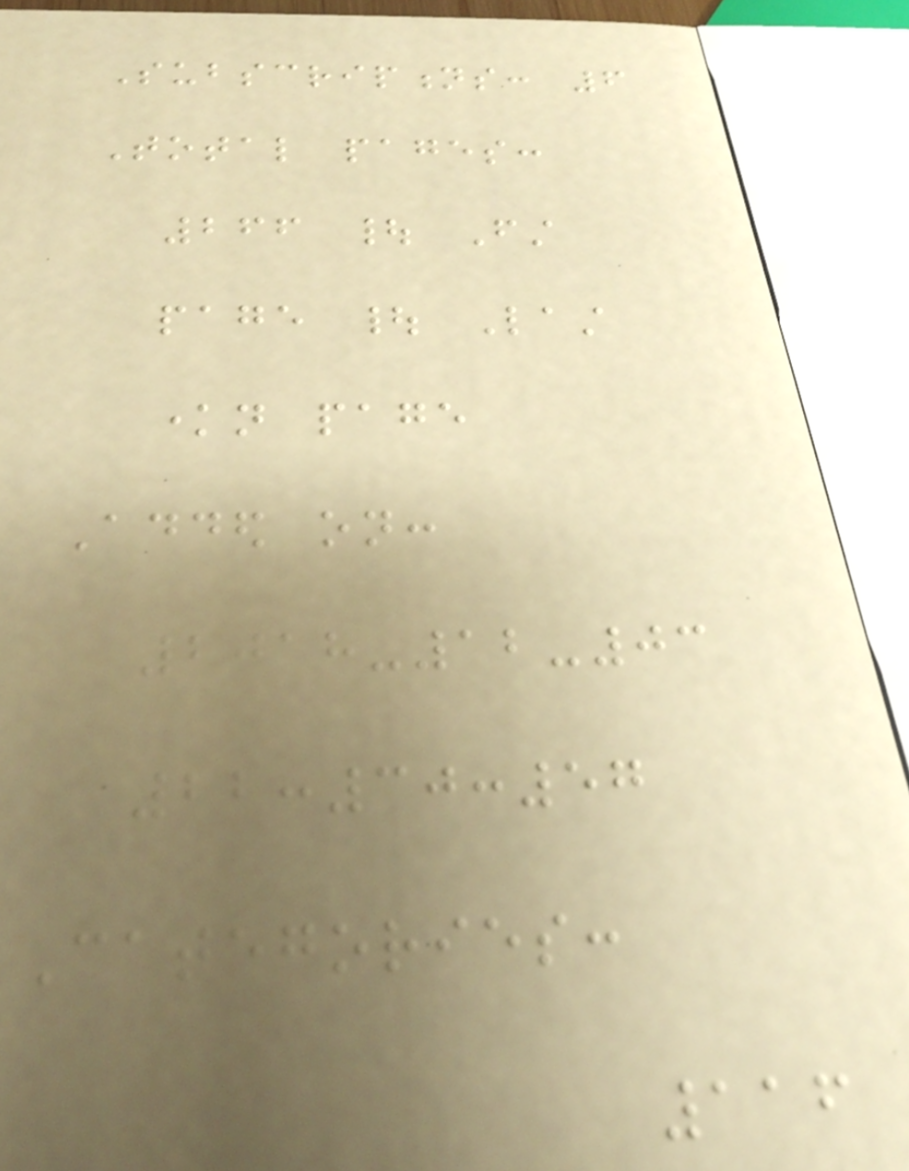Subscriptions: 6
Total pages:
266 | First
page | Last
known page
Added on:
2018-12-03
22:30:57
Categories:
116
